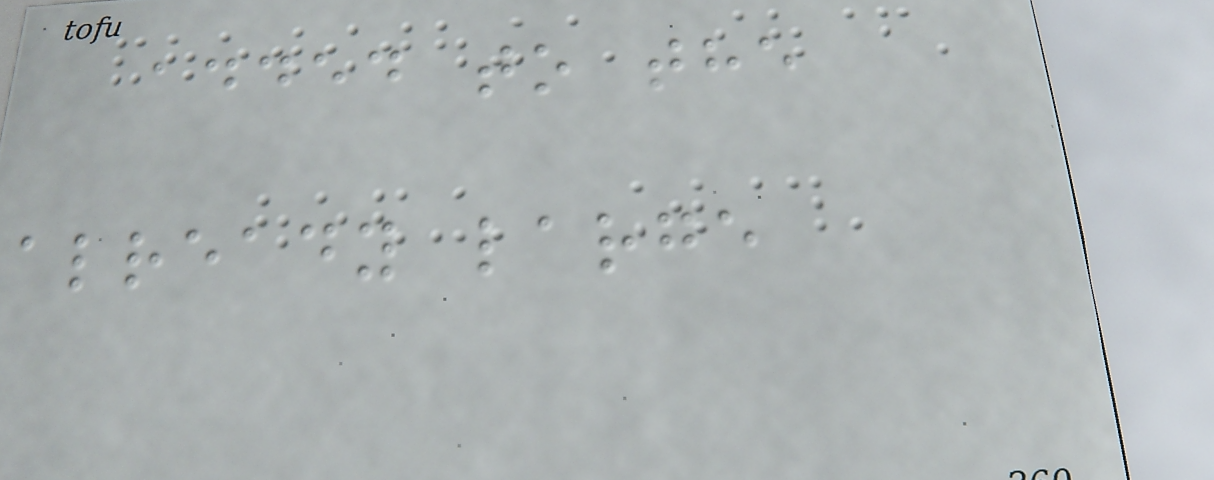added to the
already large
